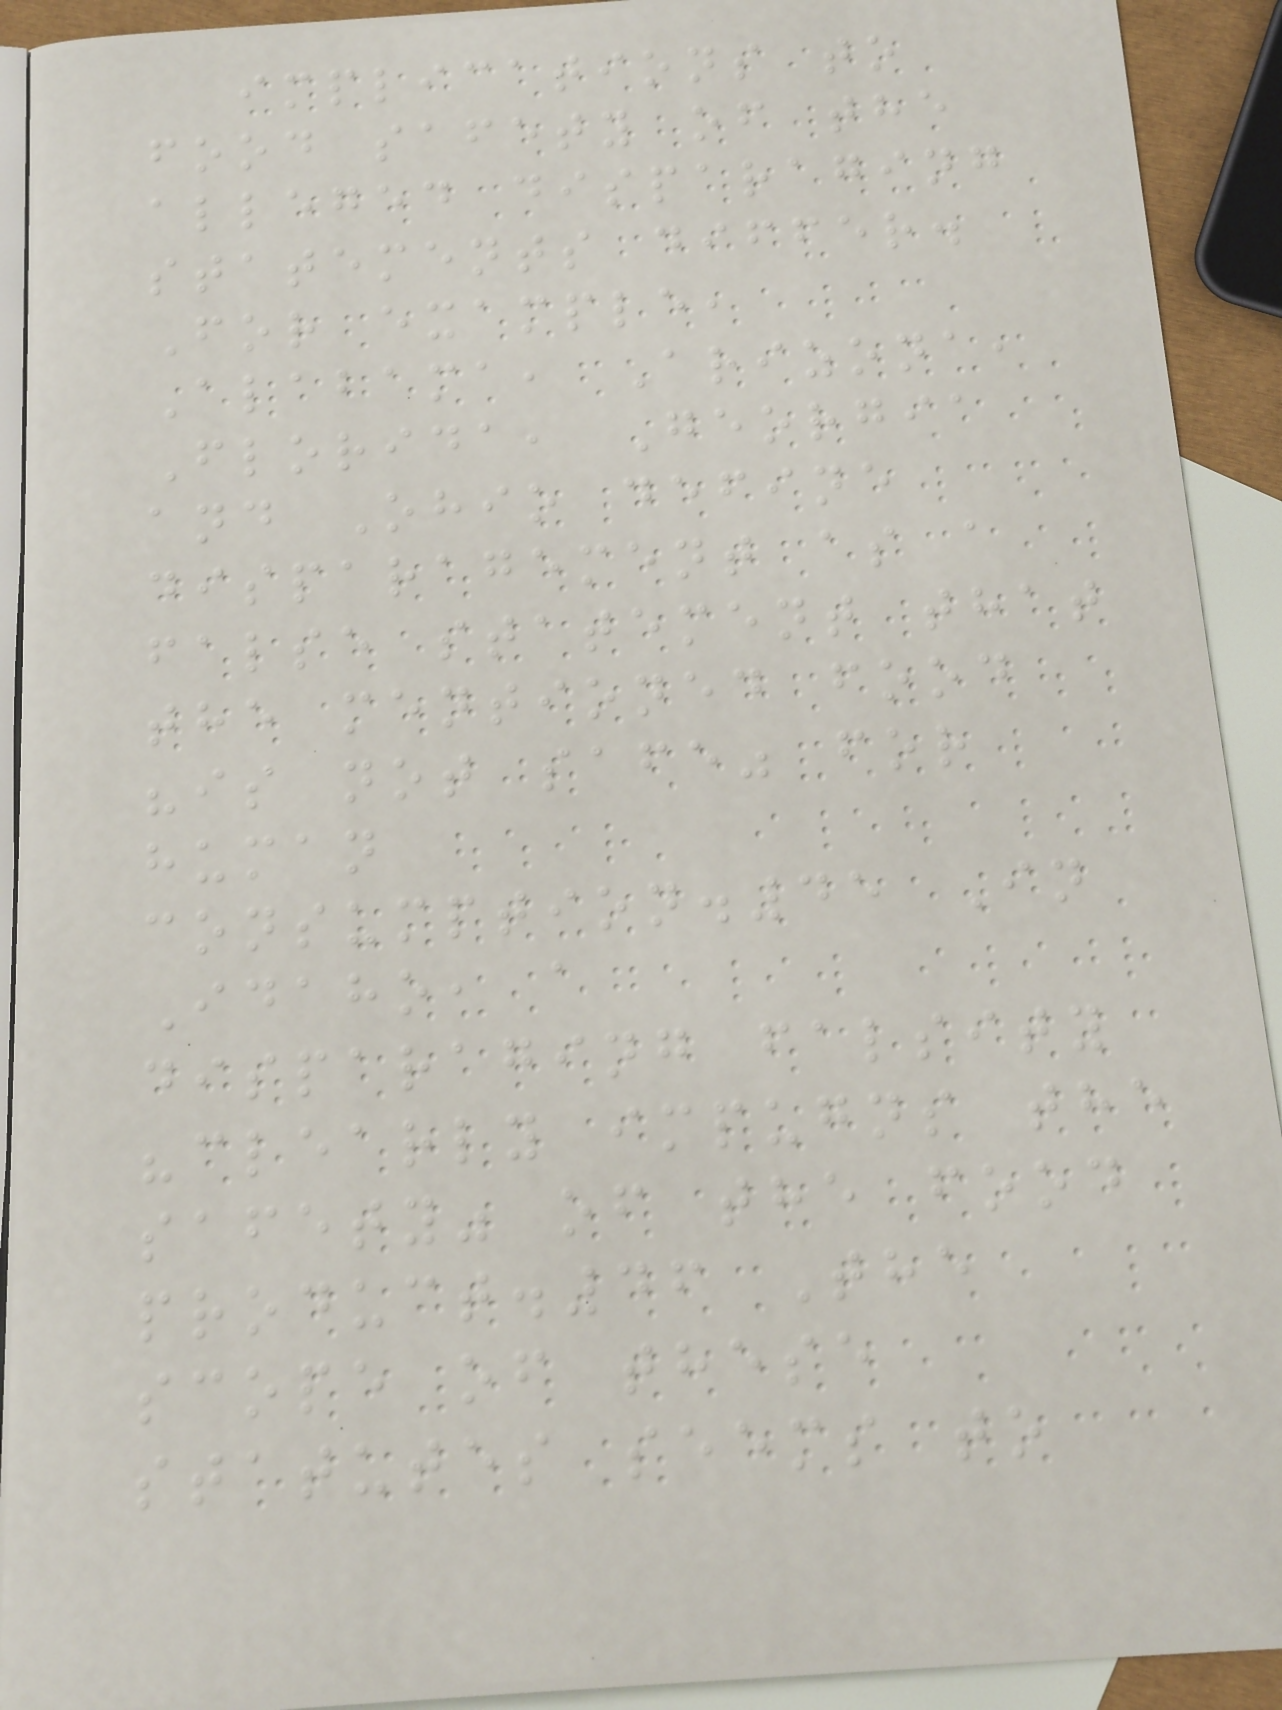implications to
food safety of the
alleged disparaging
statements differ.
For example,
Alabama, Arizona,
Florida, Georgia
and Ohio define
disparagement as a
false statement that
the mentioned food
"is not safe" for
human
consumption.45 In
Idaho, a
disparaging falsity
"clearly impugns the
safety" of the food
product.46 The
scope of these
statutes seems to
